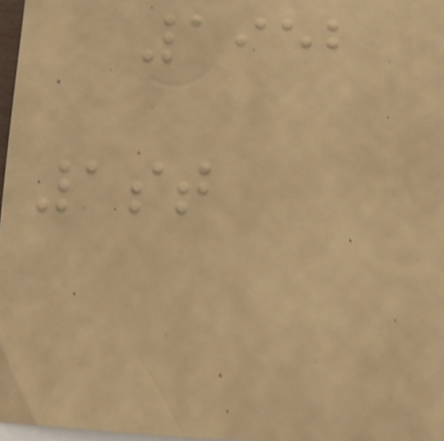1952
1st
